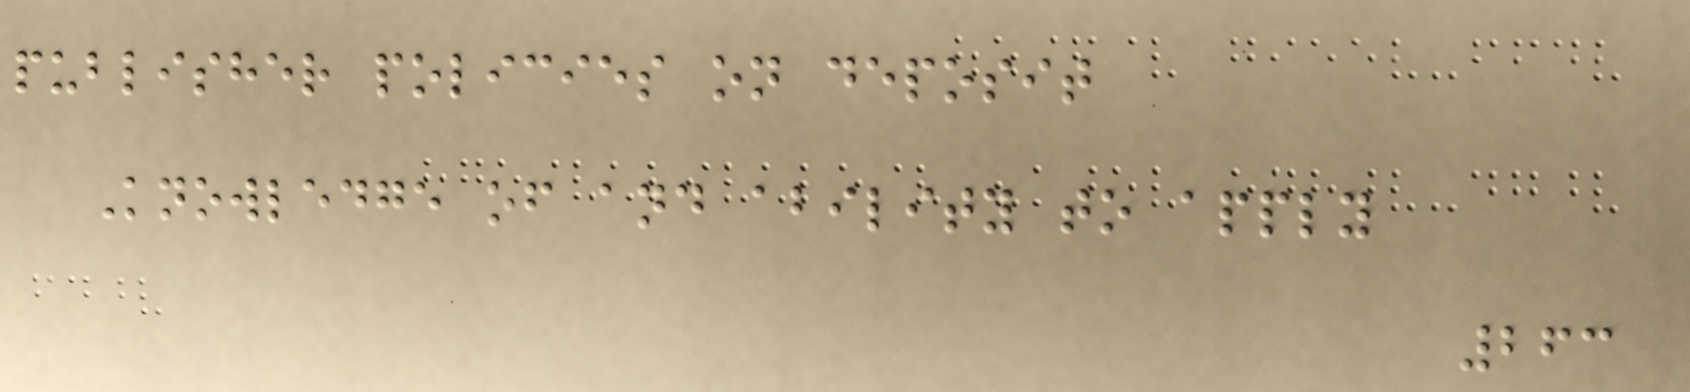publisher policies on deposit
Knowledge of and ability to apply
263
